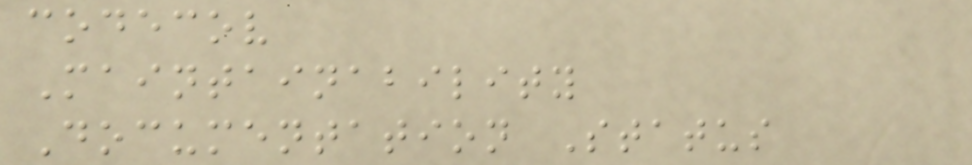codecov
Maintainability
Documentation Status
